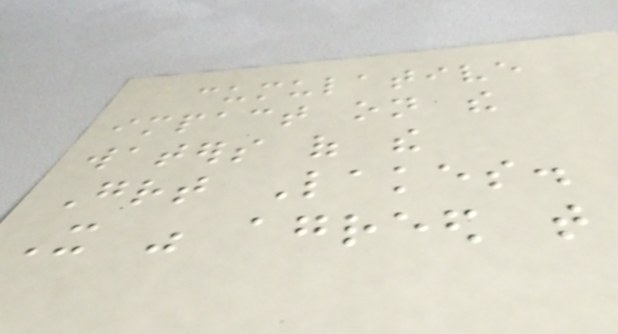cumulative
impact on the
waters of the
Great Lakes.
It was agreed that
